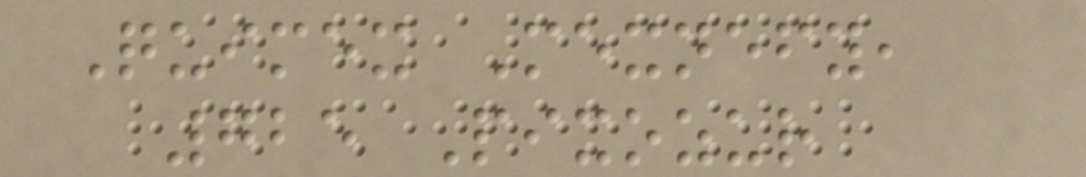Quimex Mexnefy,
725 Pixozur
